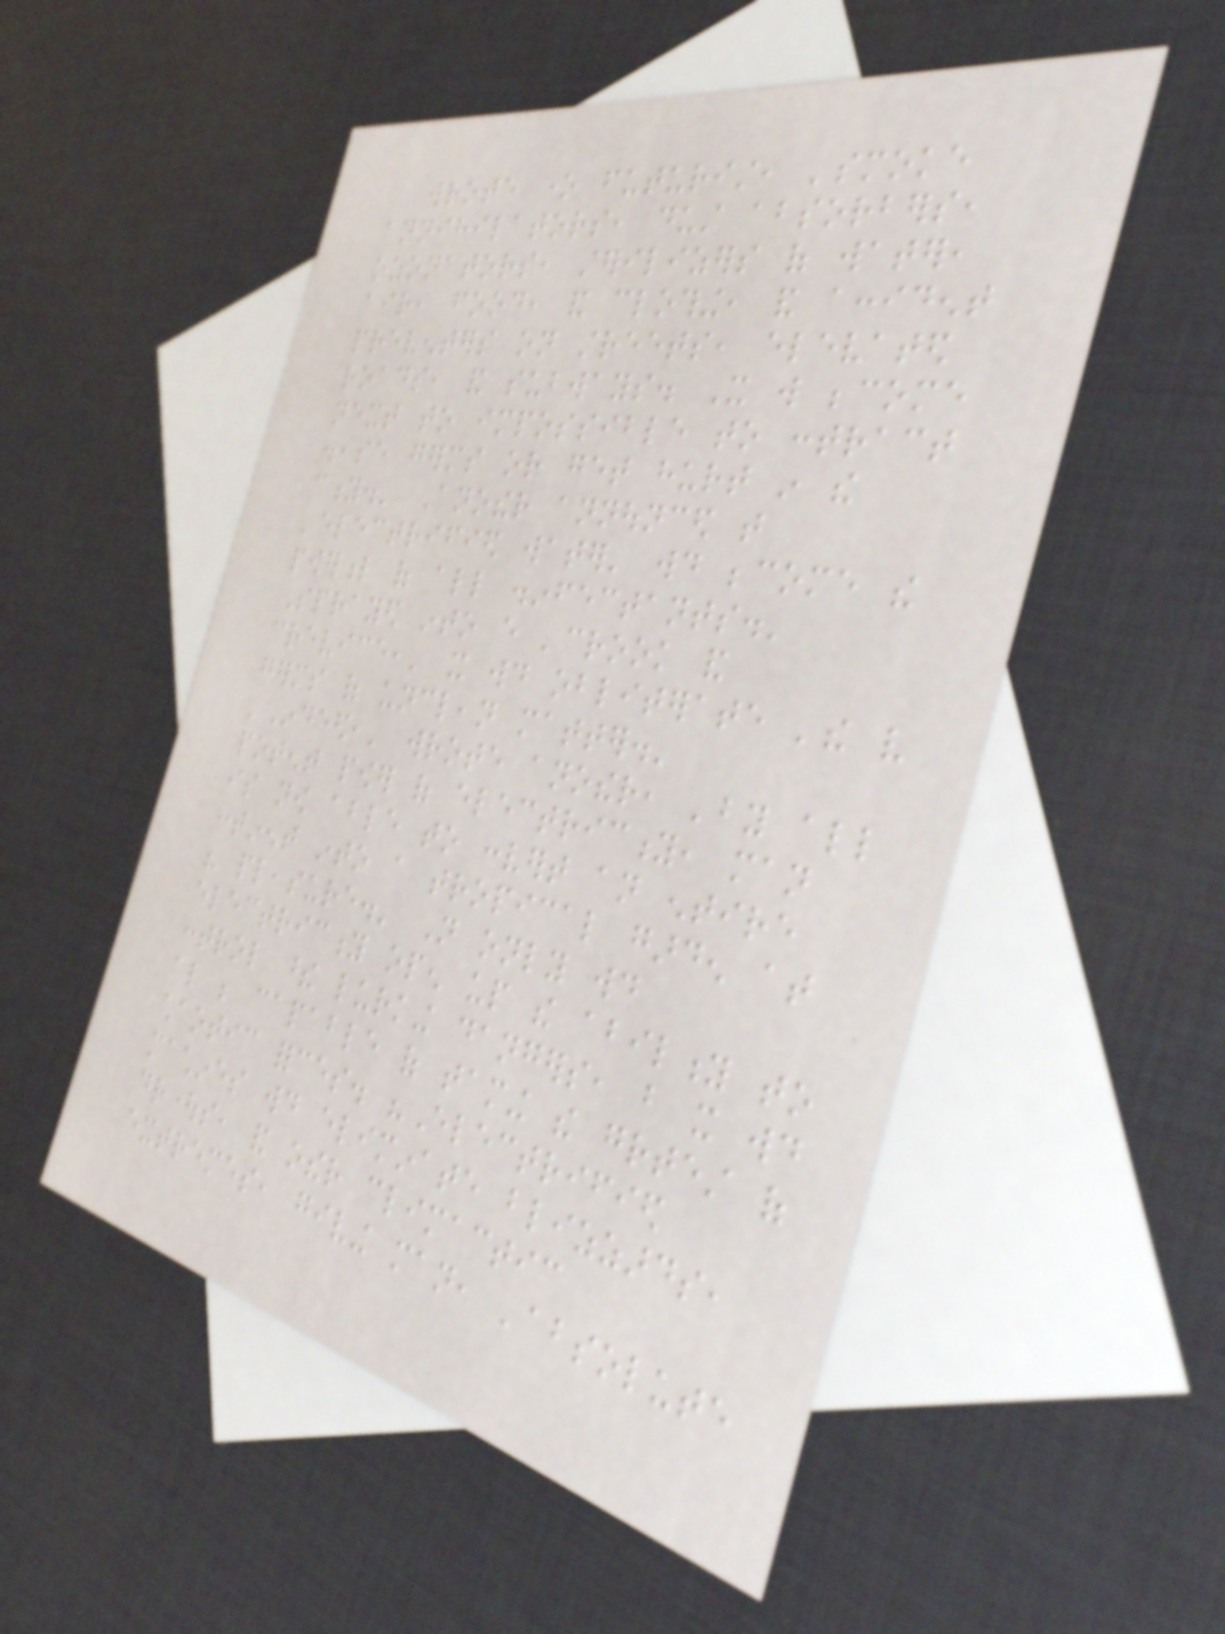wrote one futurist, 'smoke
annihilators, dust absorbers,
ozonators, sterilizers of water,
air, food, and clothing, and accident
preventers on streets, elevated
roads, and subways. It will become
next to impossible to contract
disease germs or get hurt in the
city.' Another announced that
'electrified water' would become the
powerful of all disinfectants.'
Sprayed into every 'crook and
crevice,' it would obliterate 'the very
germs of unclean matter.'
'Indeed,' wrote another, 'by all
potent power of electricity, man
is now able to convert an entire
continent into a tropical garden at
his pleasure.' Not only would
electricity open up the ability to
control these lurking dangers, but it would
also be capable of taming the greatest of
chaotic forces. "Electrified
machines would eliminate blizzards,
droughts, and other climactic
extremes, giving man, 'absolute
